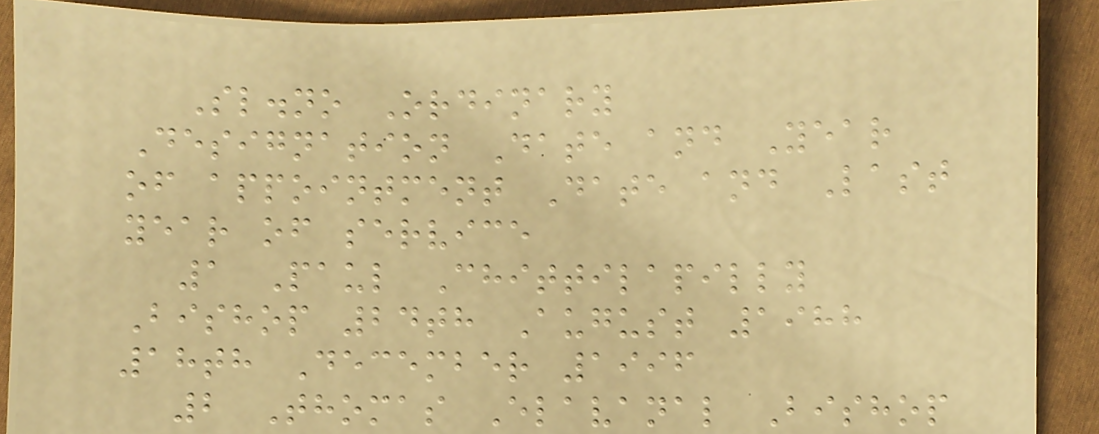Sl.no Ordinary
Designation Date and Year
of appointment Date and Last
year of service
1 Paul Chittilapilly
Bishop 24th August 1988
18th December 1996
2 Thomas Elavanal Bishop
